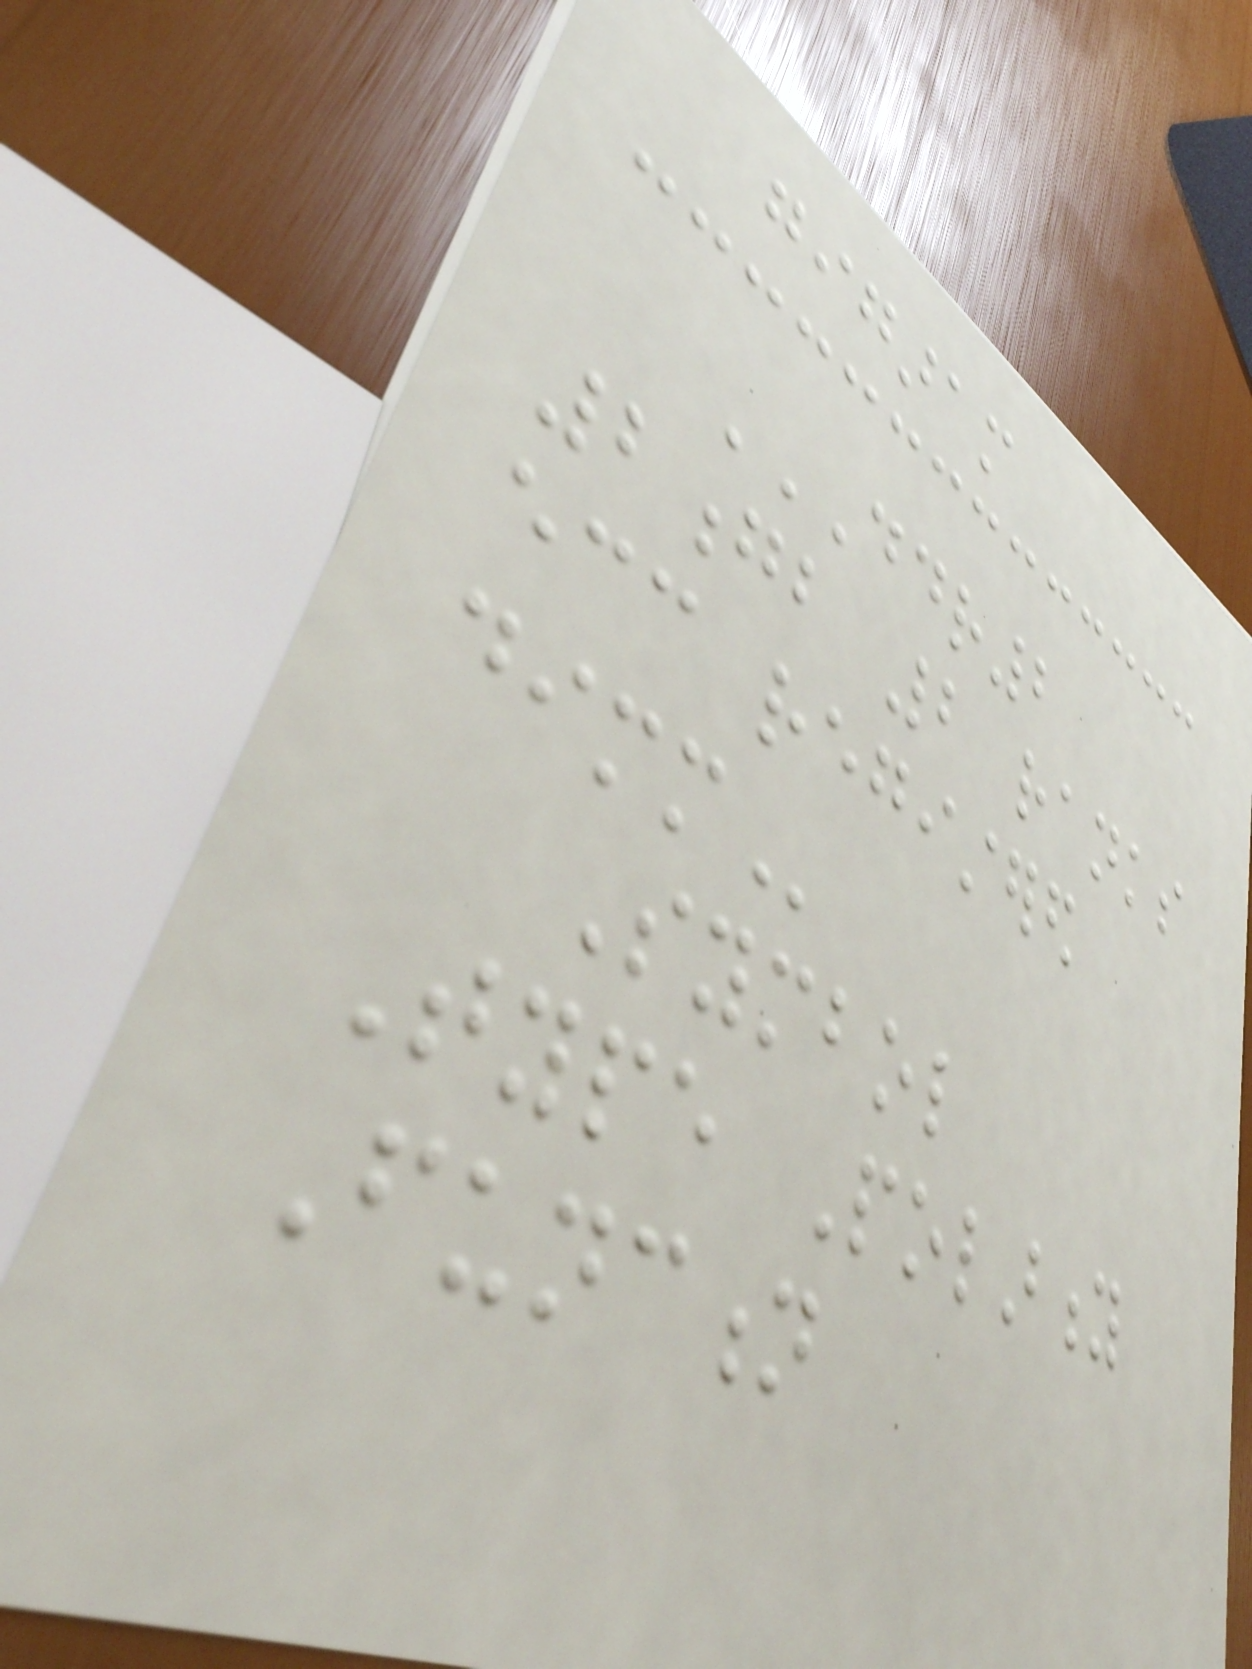gigaram
DDR2
2GB 2 RANKS
ECC REGISTERED
DIMM
Symbol
Type Polarity
Function
